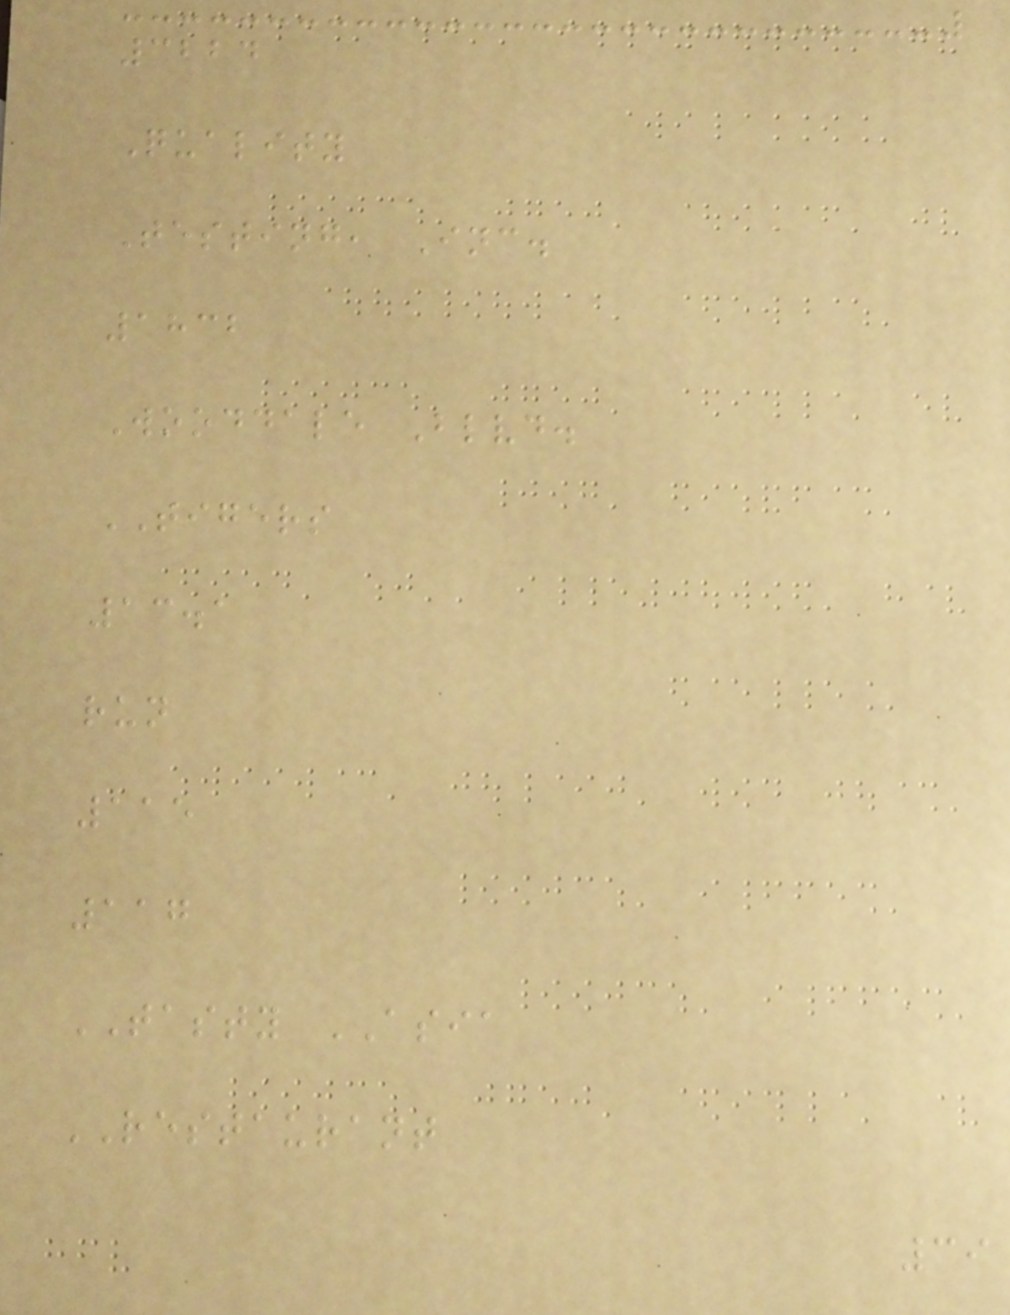3224
Quality
Testing, Inc.
1832
Wooddale Blvd.
TIGERS
13.1
run
115
117
TASTY ASIA
RESTAURANT
39
